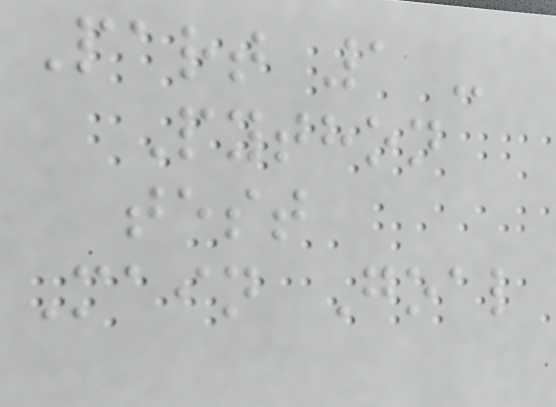Part 1 -
Python
test
Main Goal
